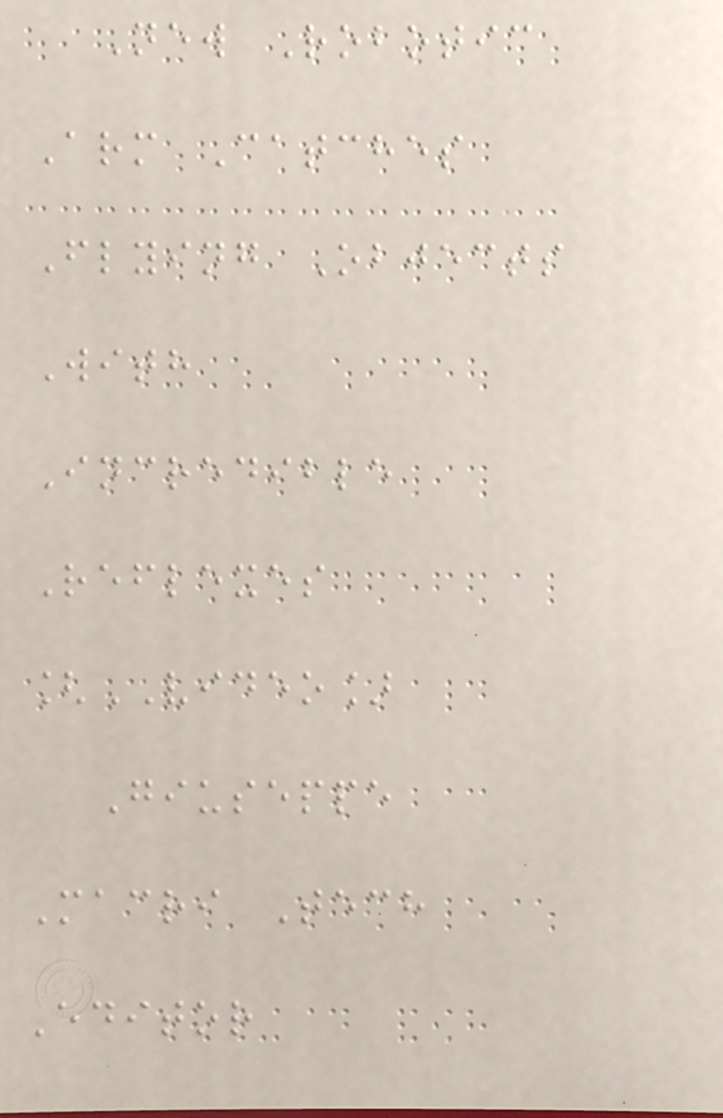New Robotic
Arm Catches
Flying Objects
With
Incredible
Reflexes
[VIDEO]
Giuseppe
Macri Tech
Editor
